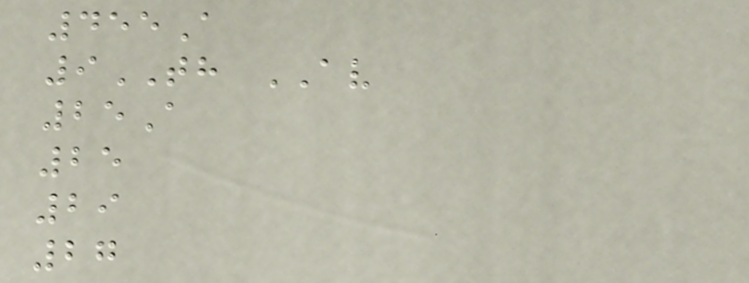455A
9TH AV
25A
25
29
27
